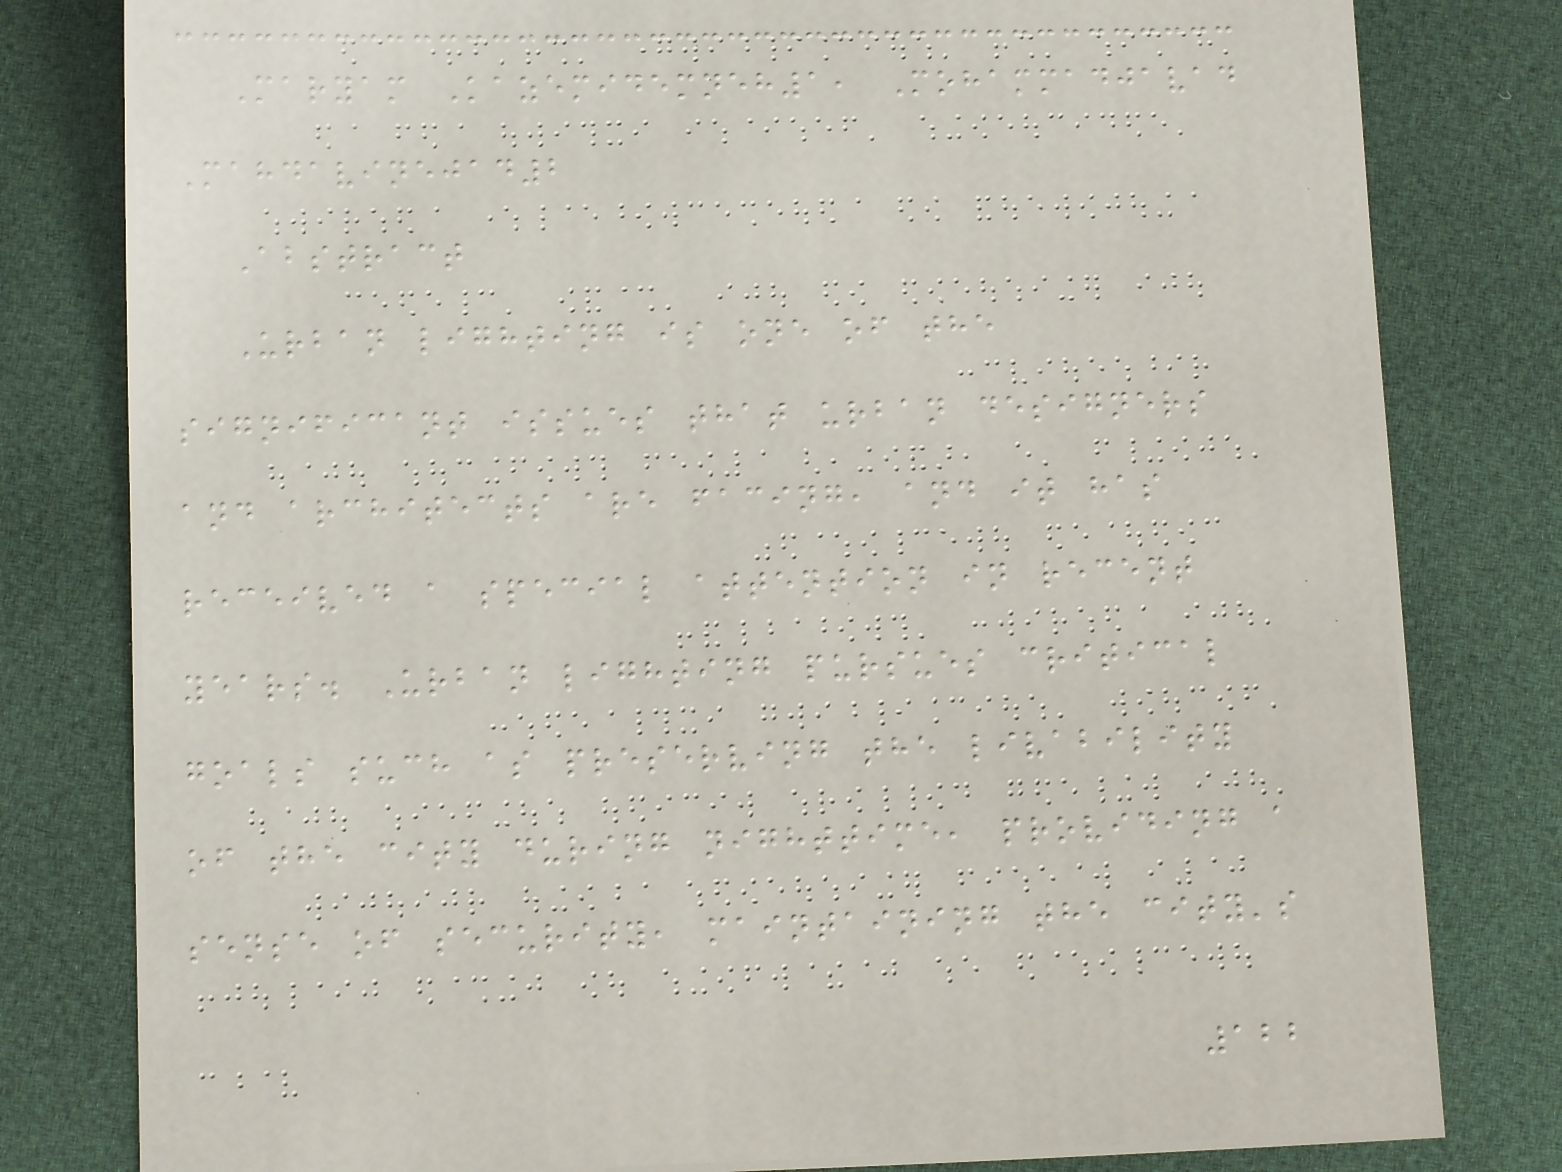Maryam Kazemidemneh1, Mohammadjavad
Mahdavinejad2
Abstract
Urban lighting is one of the
significant issues that urban designers
and architects are facing, and it has
received a special attention in recent
years. Urban lighting pursues critical
goals such as preserving the livability
of the city during nighttime, providing a
sense of security, maintaining the city's
122
